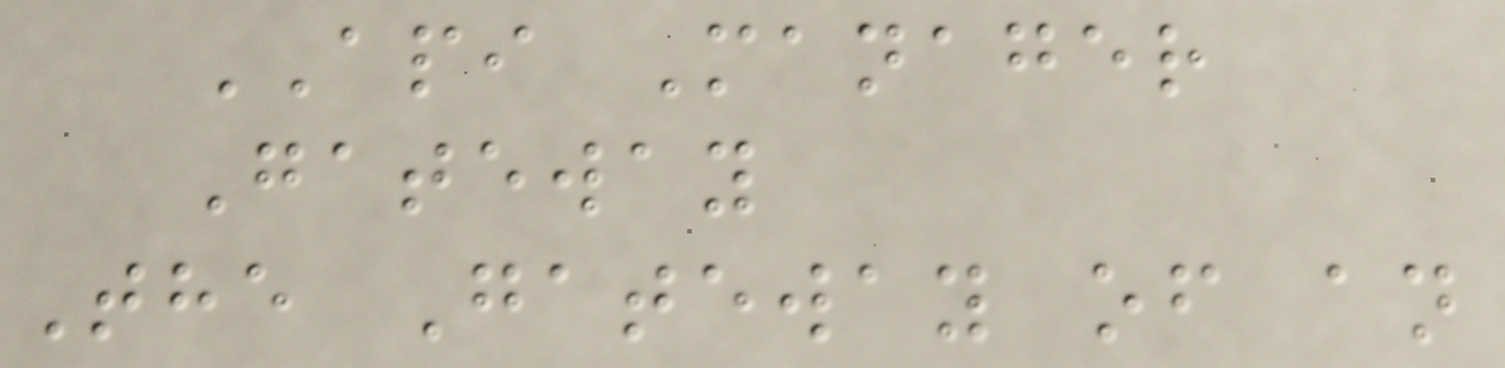API Manager
Gateway
The Gateway of an
